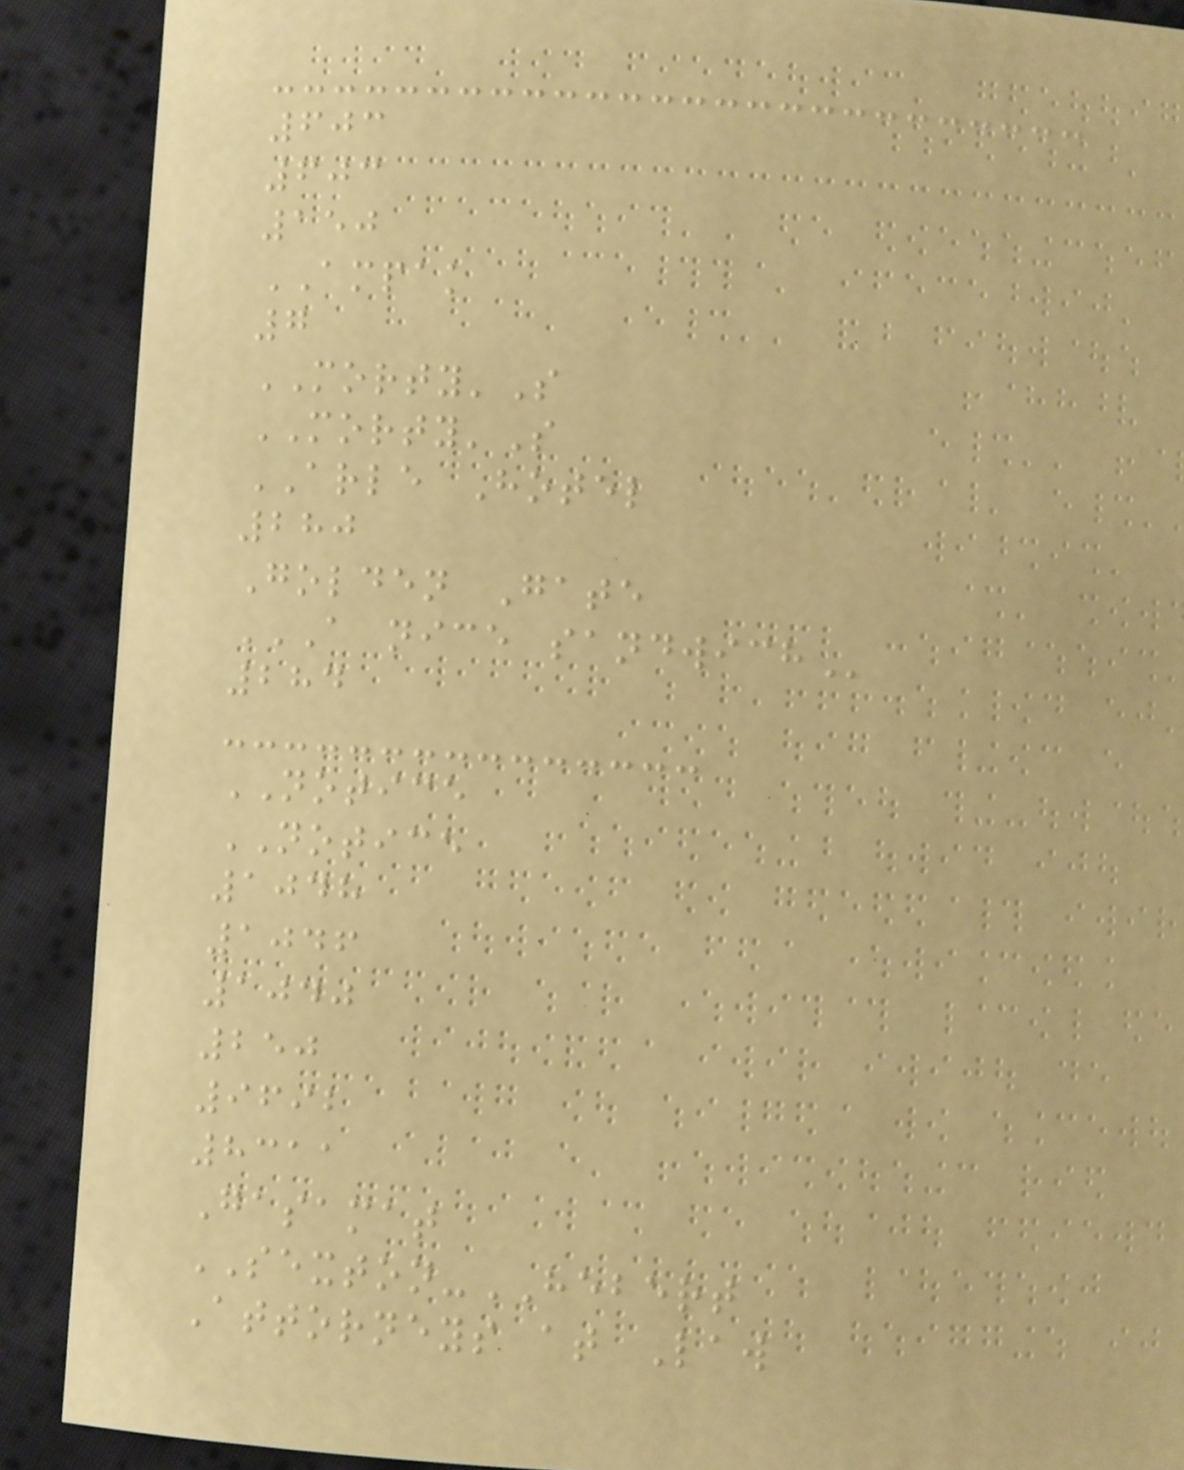603
603
150
AMPAK
7
MORTY'S
MORTY'S
ARLE Hotel
280
Golden Gate
A NICE SANDWICH
284
NOTICE
NOTICE
1048
1046
1040
250
9692
8311
Gasamat
SEXTON-HEBERT
Attorneys at Law
